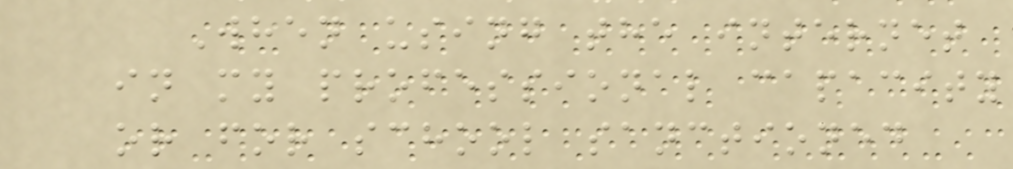When using the internet
in my professional capacity
or for school sanctioned
